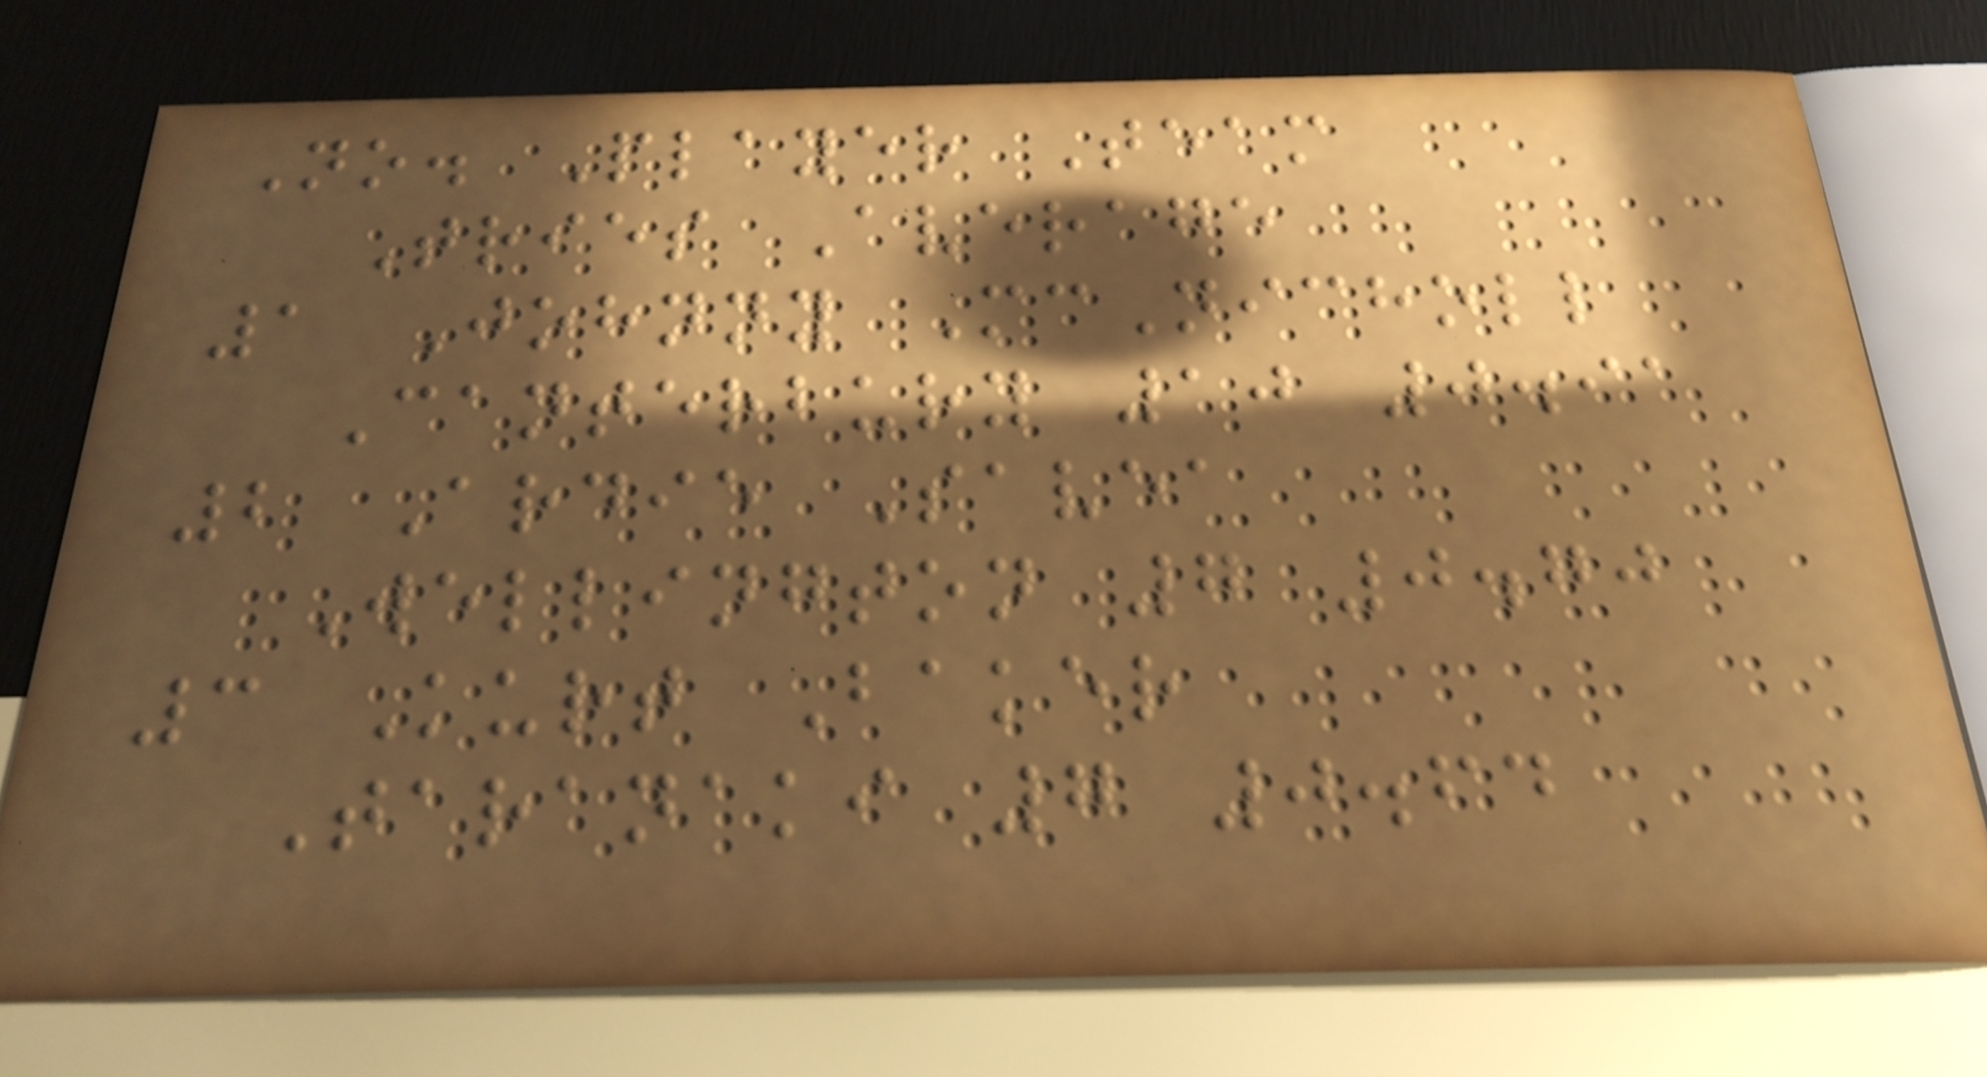No. Player Team
Tries Average
1 Johnny McNicholl
Canterbury 10 0.91
2 Ardie Savea
Wellington 7 0.70
3 Kurt Baker
Taranaki 7 0.64
